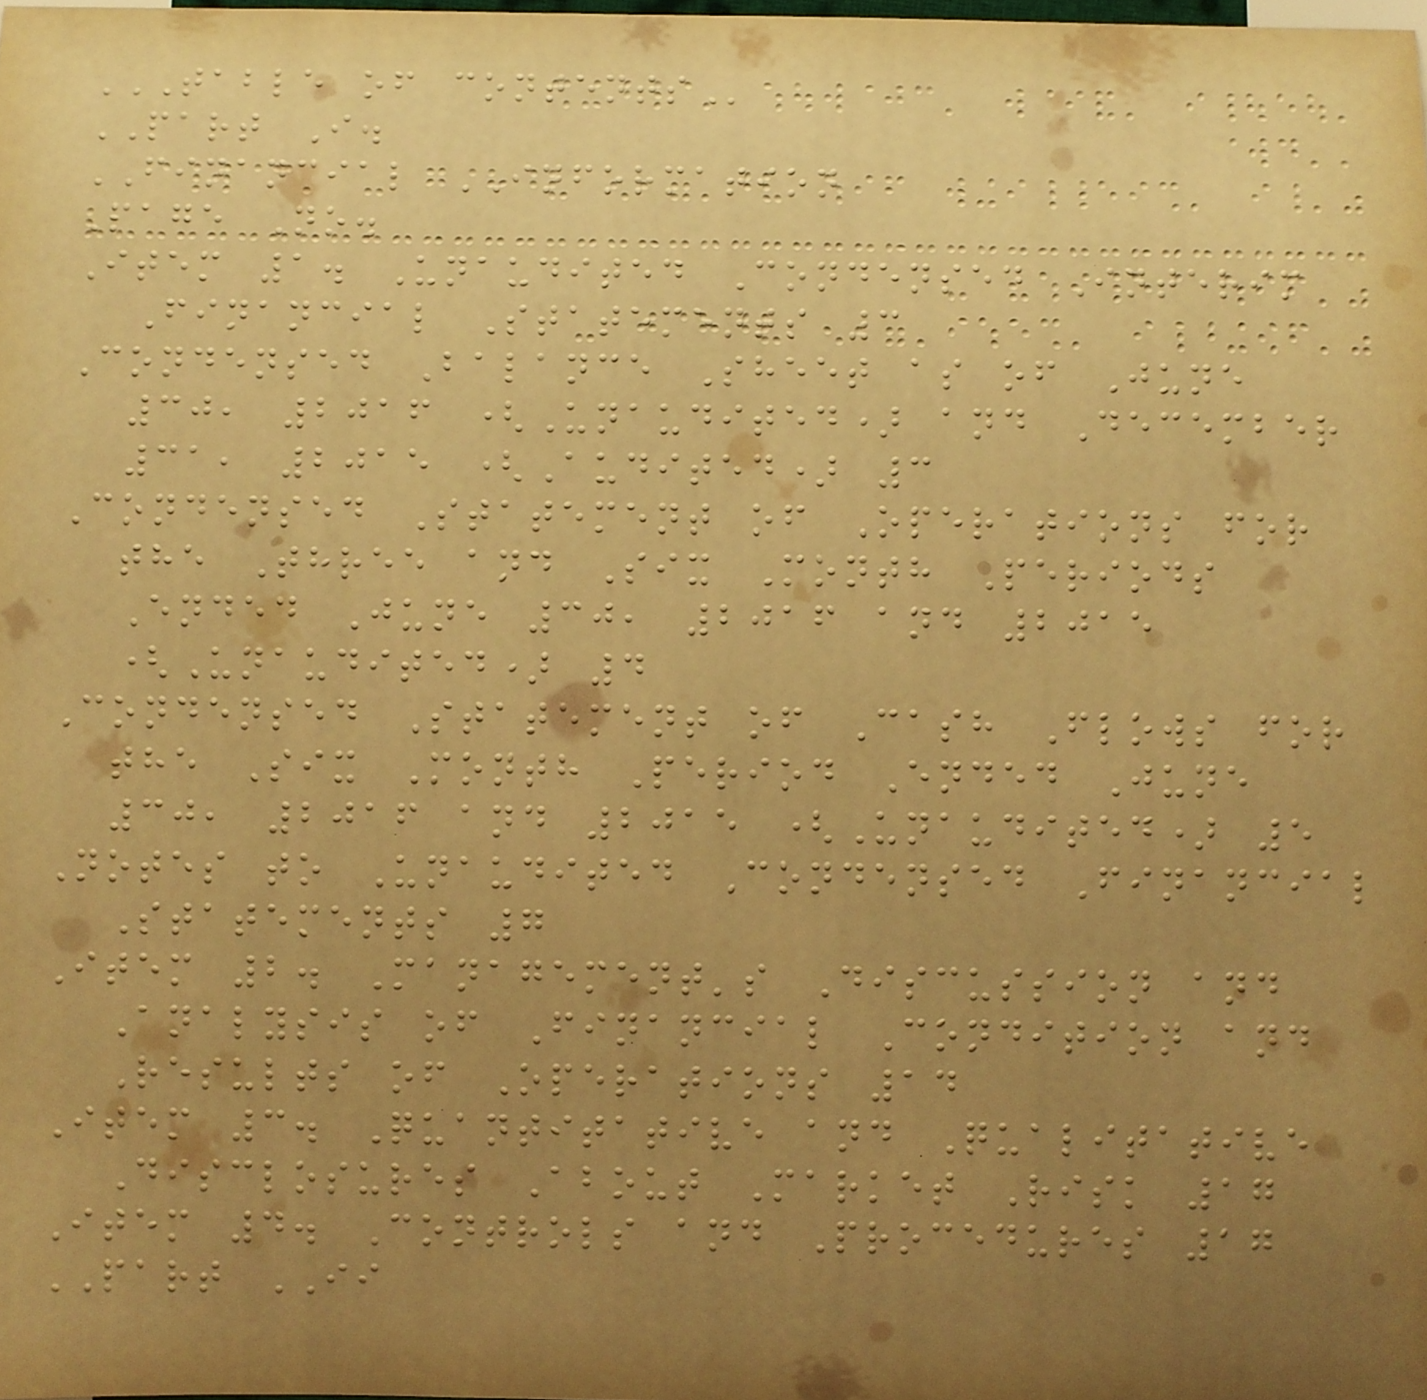TABLE OF CONTENTS
PART I.
FINANCIAL INFORMATION
Page No.
Item 1. Unaudited Condensed Interim
Financial Statements 3
Condensed Balance Sheet as of June
30, 2016 (Unaudited) and December
31, 2015 (Audited) 3
Condensed Statement of Operations for
the Three and Six Month Periods
Ended June 30, 2016 and 2015
(Unaudited) 4
Condensed Statement of Cash Flows for
the Six Month Period Ended June
30, 2016 and 2015 (Unaudited) 5
Notes to Unaudited Condensed Financial
Statements 7
Item 2. Management's Discussion and
Analysis of Financial Condition and
Results of Operations 14
Item 3. Quantitative and Qualitative
Disclosures About Market Risk 17
Item 4. Controls and Procedures 17
PART II
